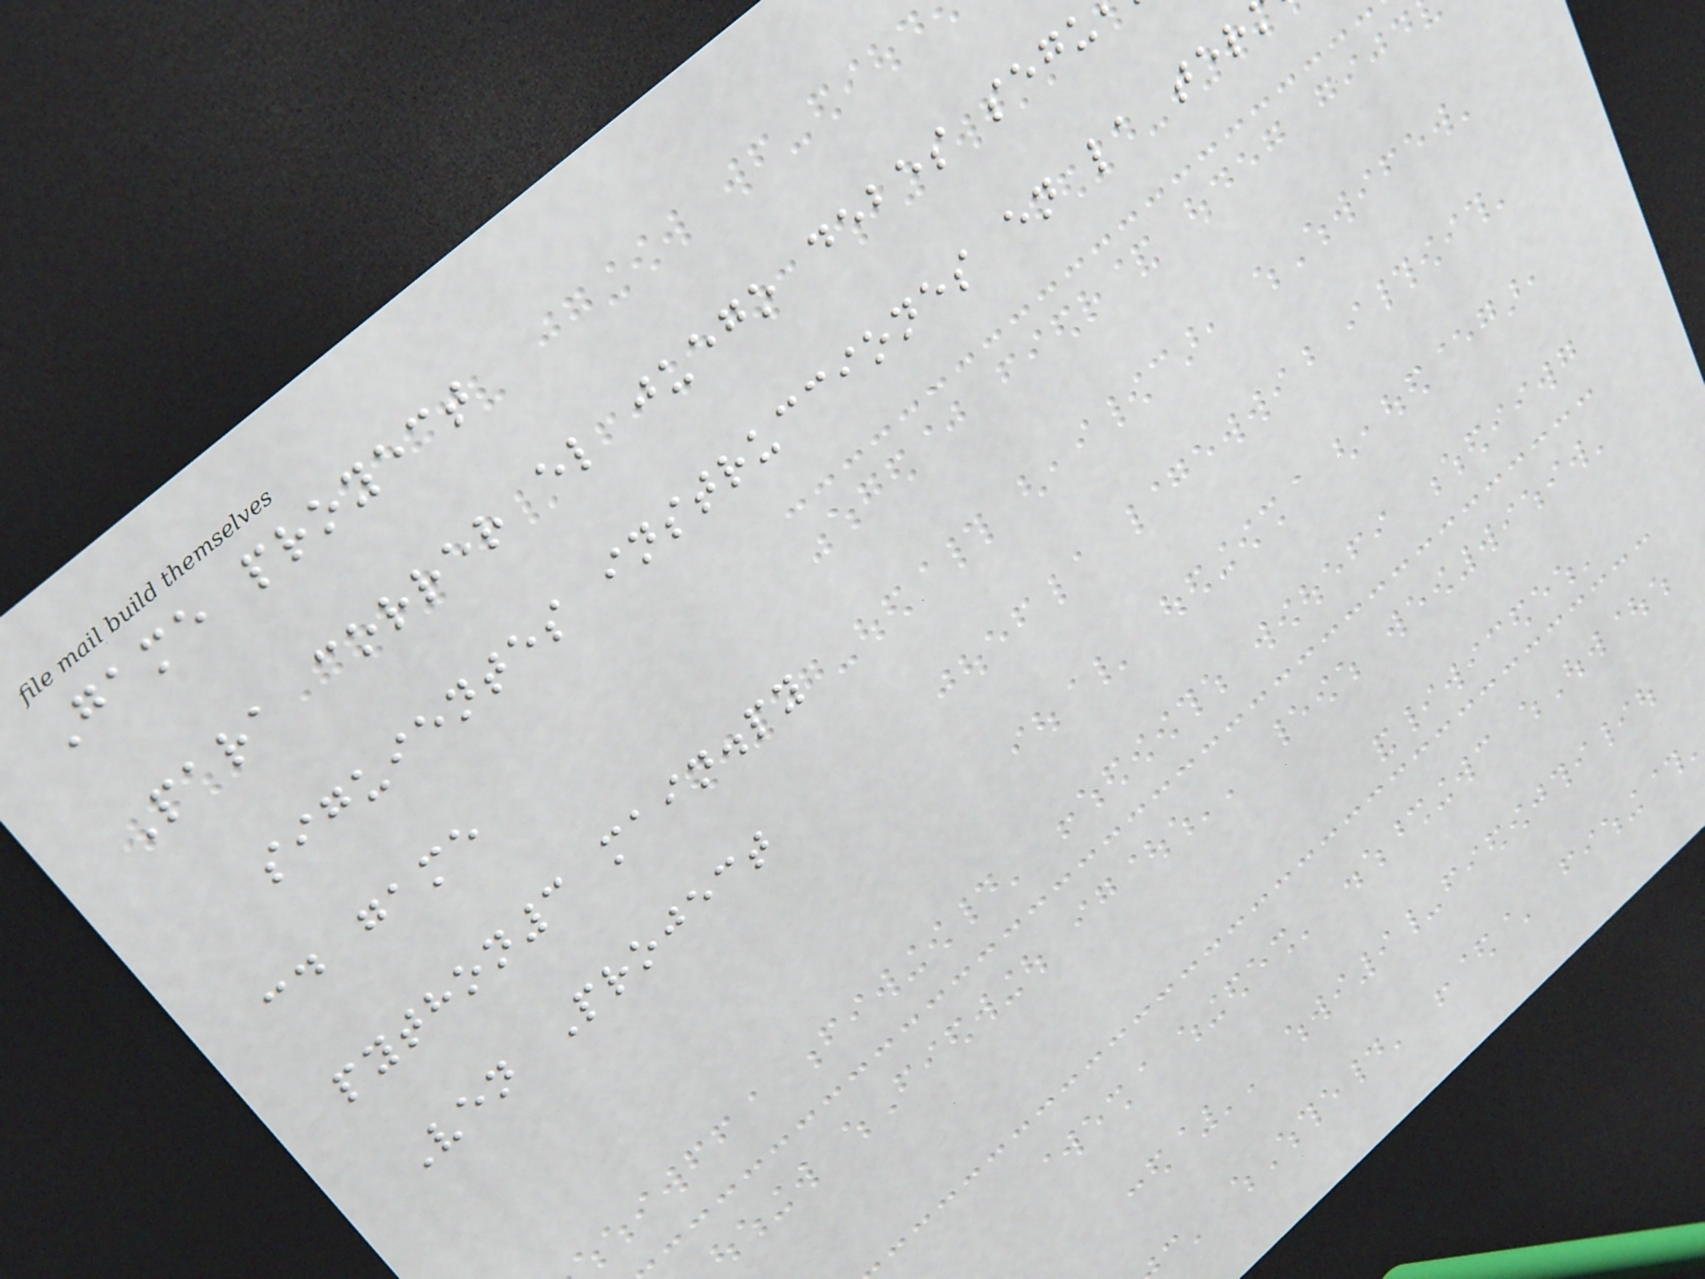Game proyect
Para correr el juego debes segu
siguientes instrucciones en la ter
cd game
python3 main.py
Ven Project
